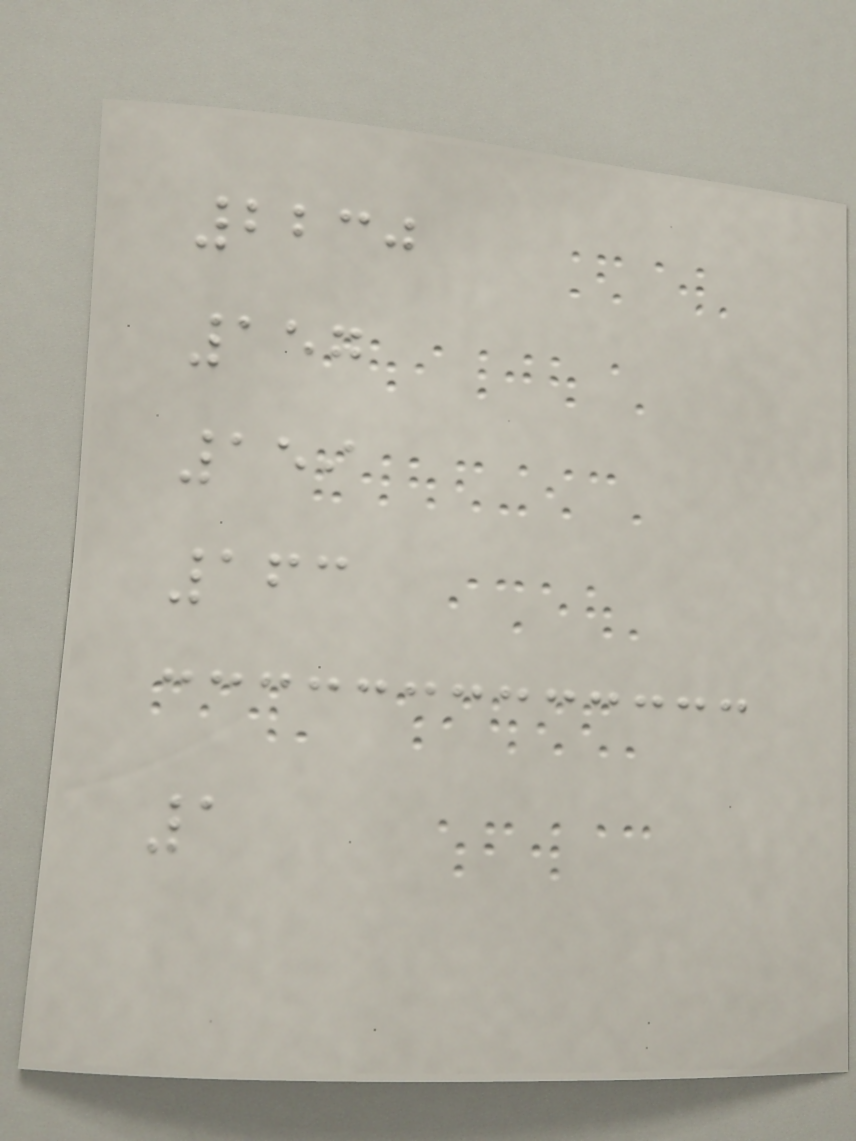2230
157
159
163
1
